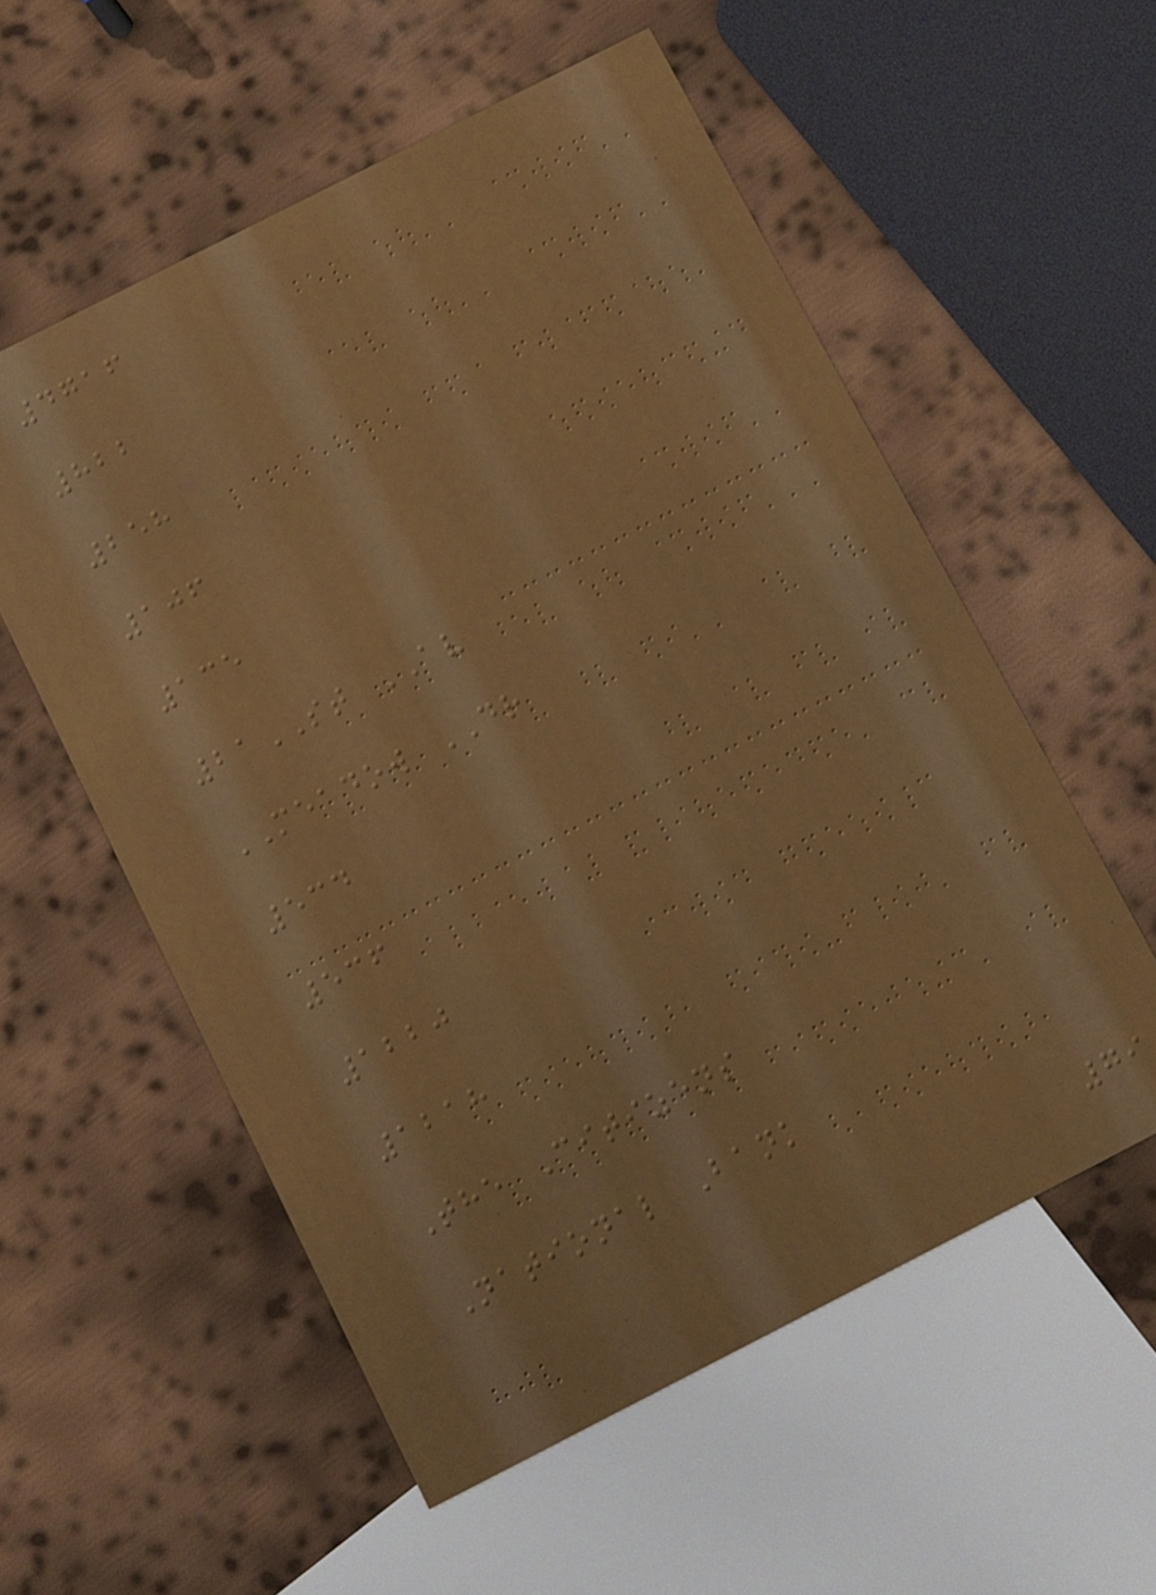4716
822
258
106
135
21ST AV
MEADOW DR
534
536
1220
1218
The Citizens
National Bank
79
